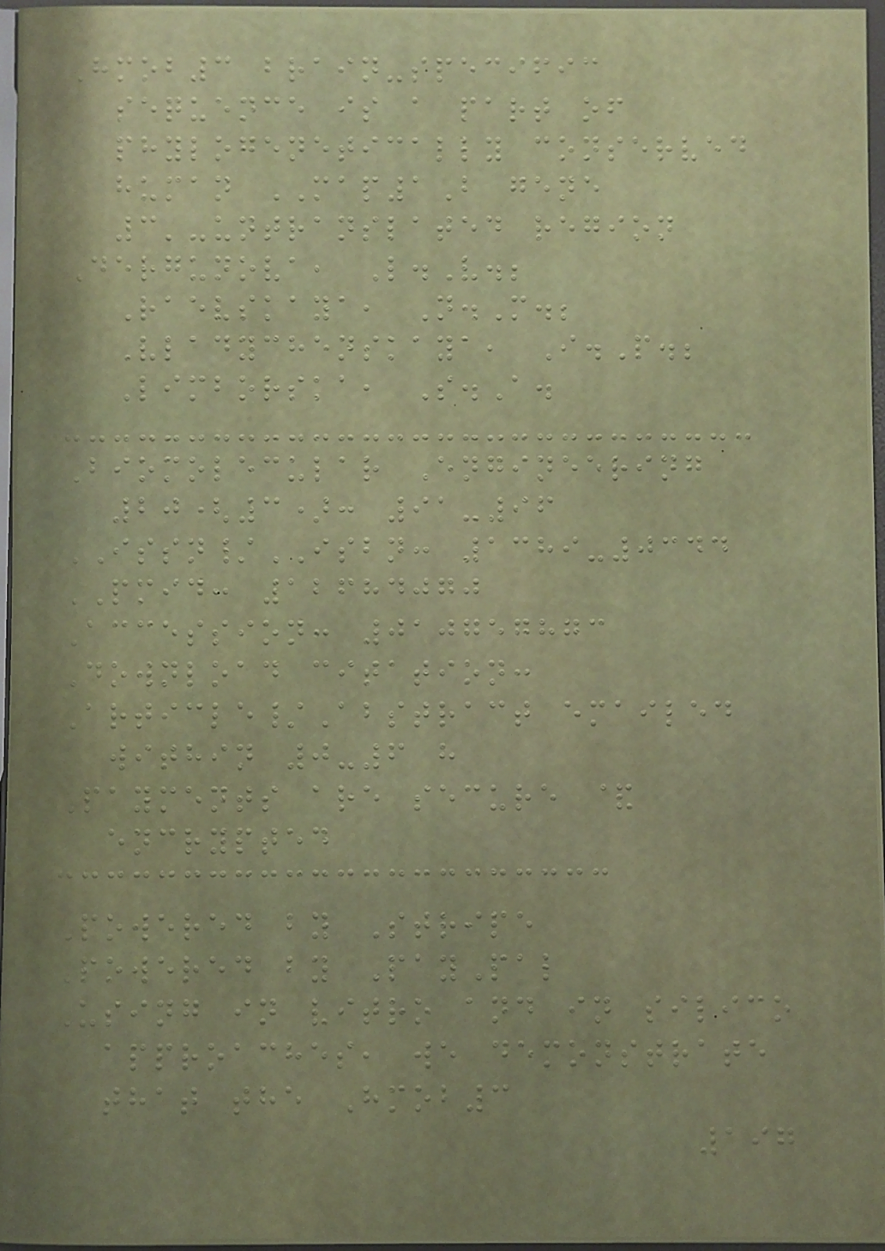Hmob3 brain-specific
sequence is a part of
phylogenetically conserved
human MAP1B gene
3'-untranslated region
Dergunova, L.V.;
Raevskaya, N.M.;
Vladychenskaya, I.P.;
Limborska, S.A.
Biomolecular Engineering
20(3): 91-96
ISSN/ISBN: 1389-0344
PMID: 12684070
Accession: 010757873
Download citation:
Article/Abstract emailed
within 0-6 h
Payments are secure &
encrypted
Powered by Stripe
Powered by PayPal
Using in vitro and in silico
approaches, we demonstrate
that the Hmob3
197
